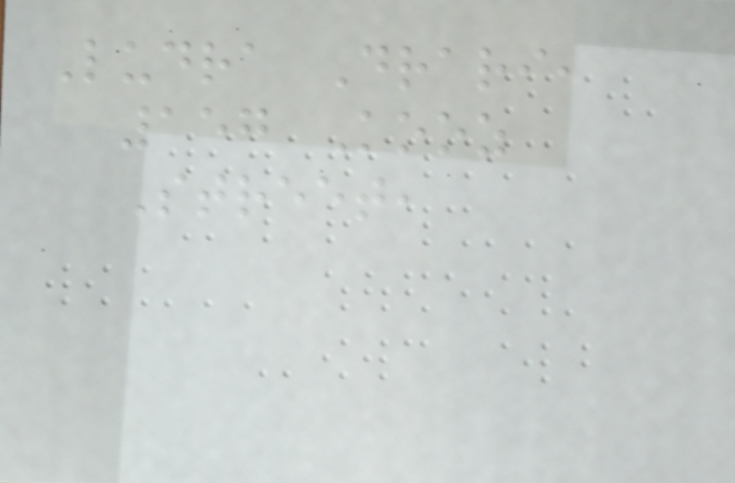Ludra Drari,
157 Kooz
Street,
